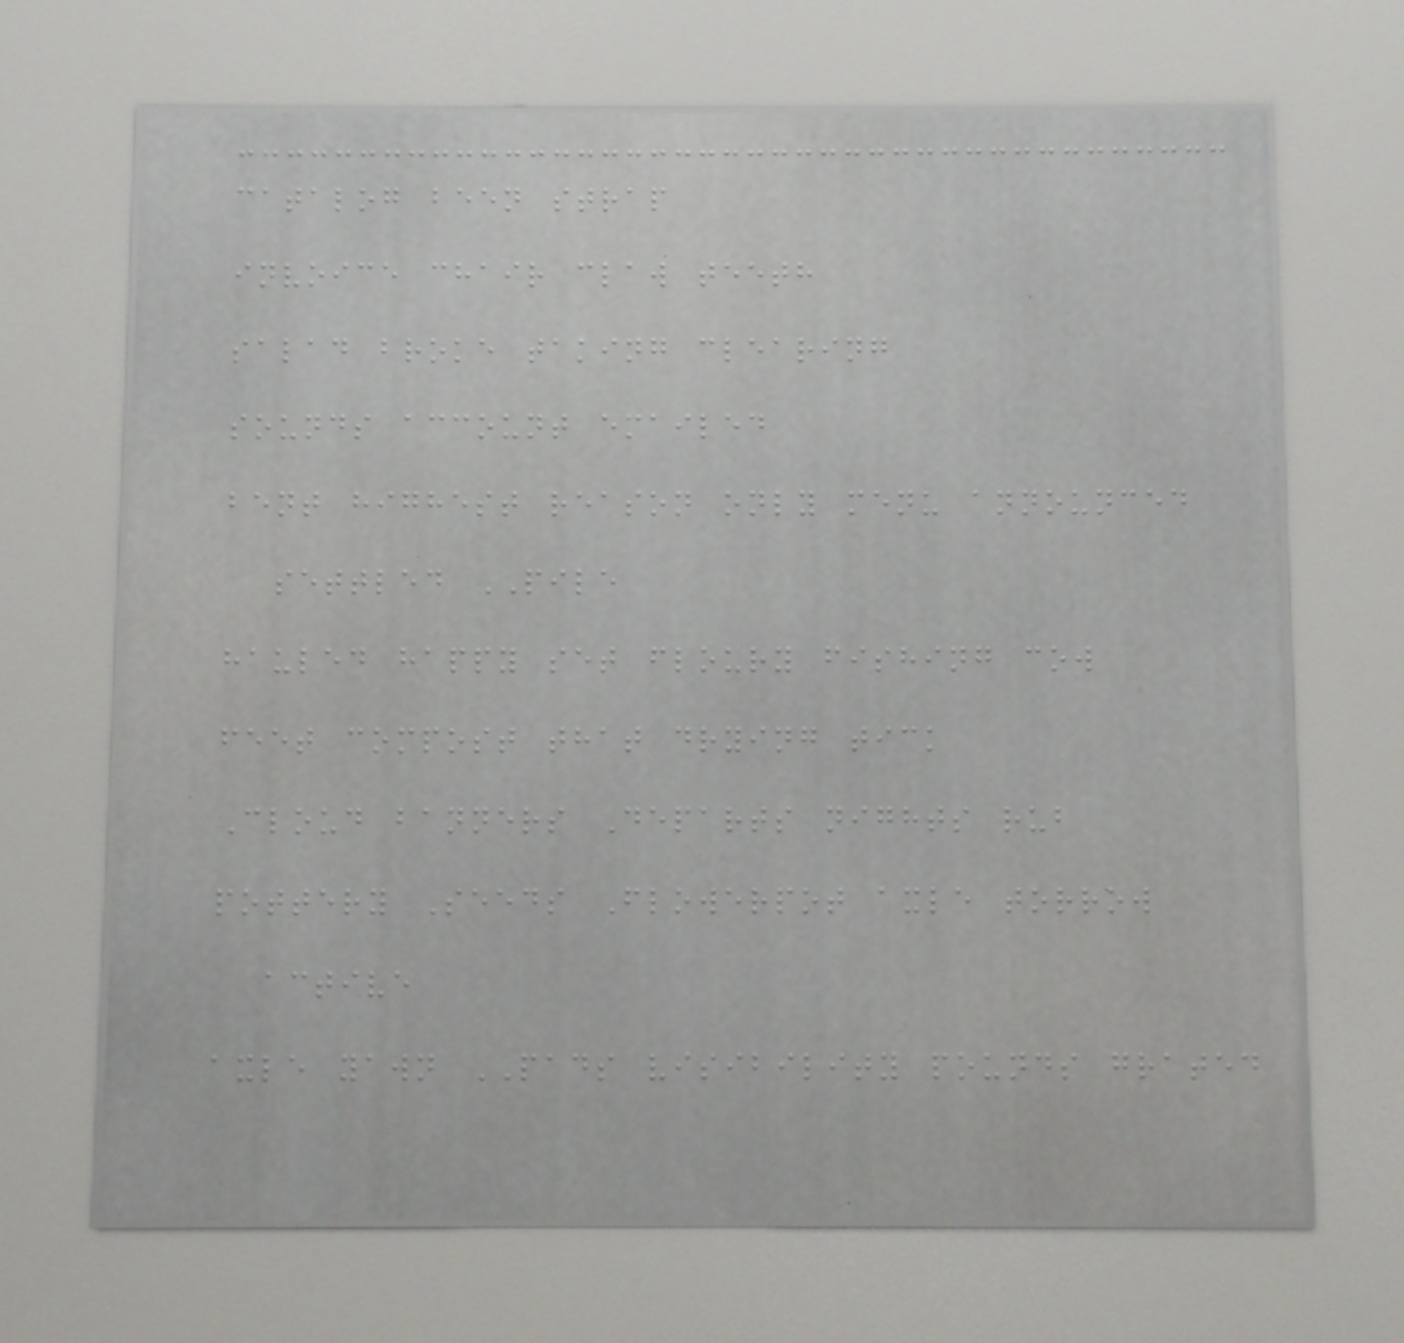catalog been strap
invoice chair claw teeth
salad broke taking clearing
sounds account emailed
bent highest reason only menu announced
settled PILE
hauled happy set floury fishing cow
feet compost that drying tick
Cloud banners Departs nights rub
pottery Seeds Flowerpot axle torrow
active
axle yawn PADS visibility pounds grated
